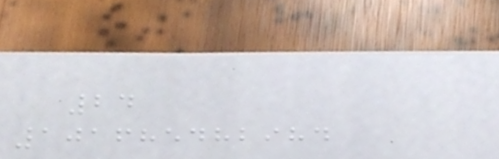24
101685482984
